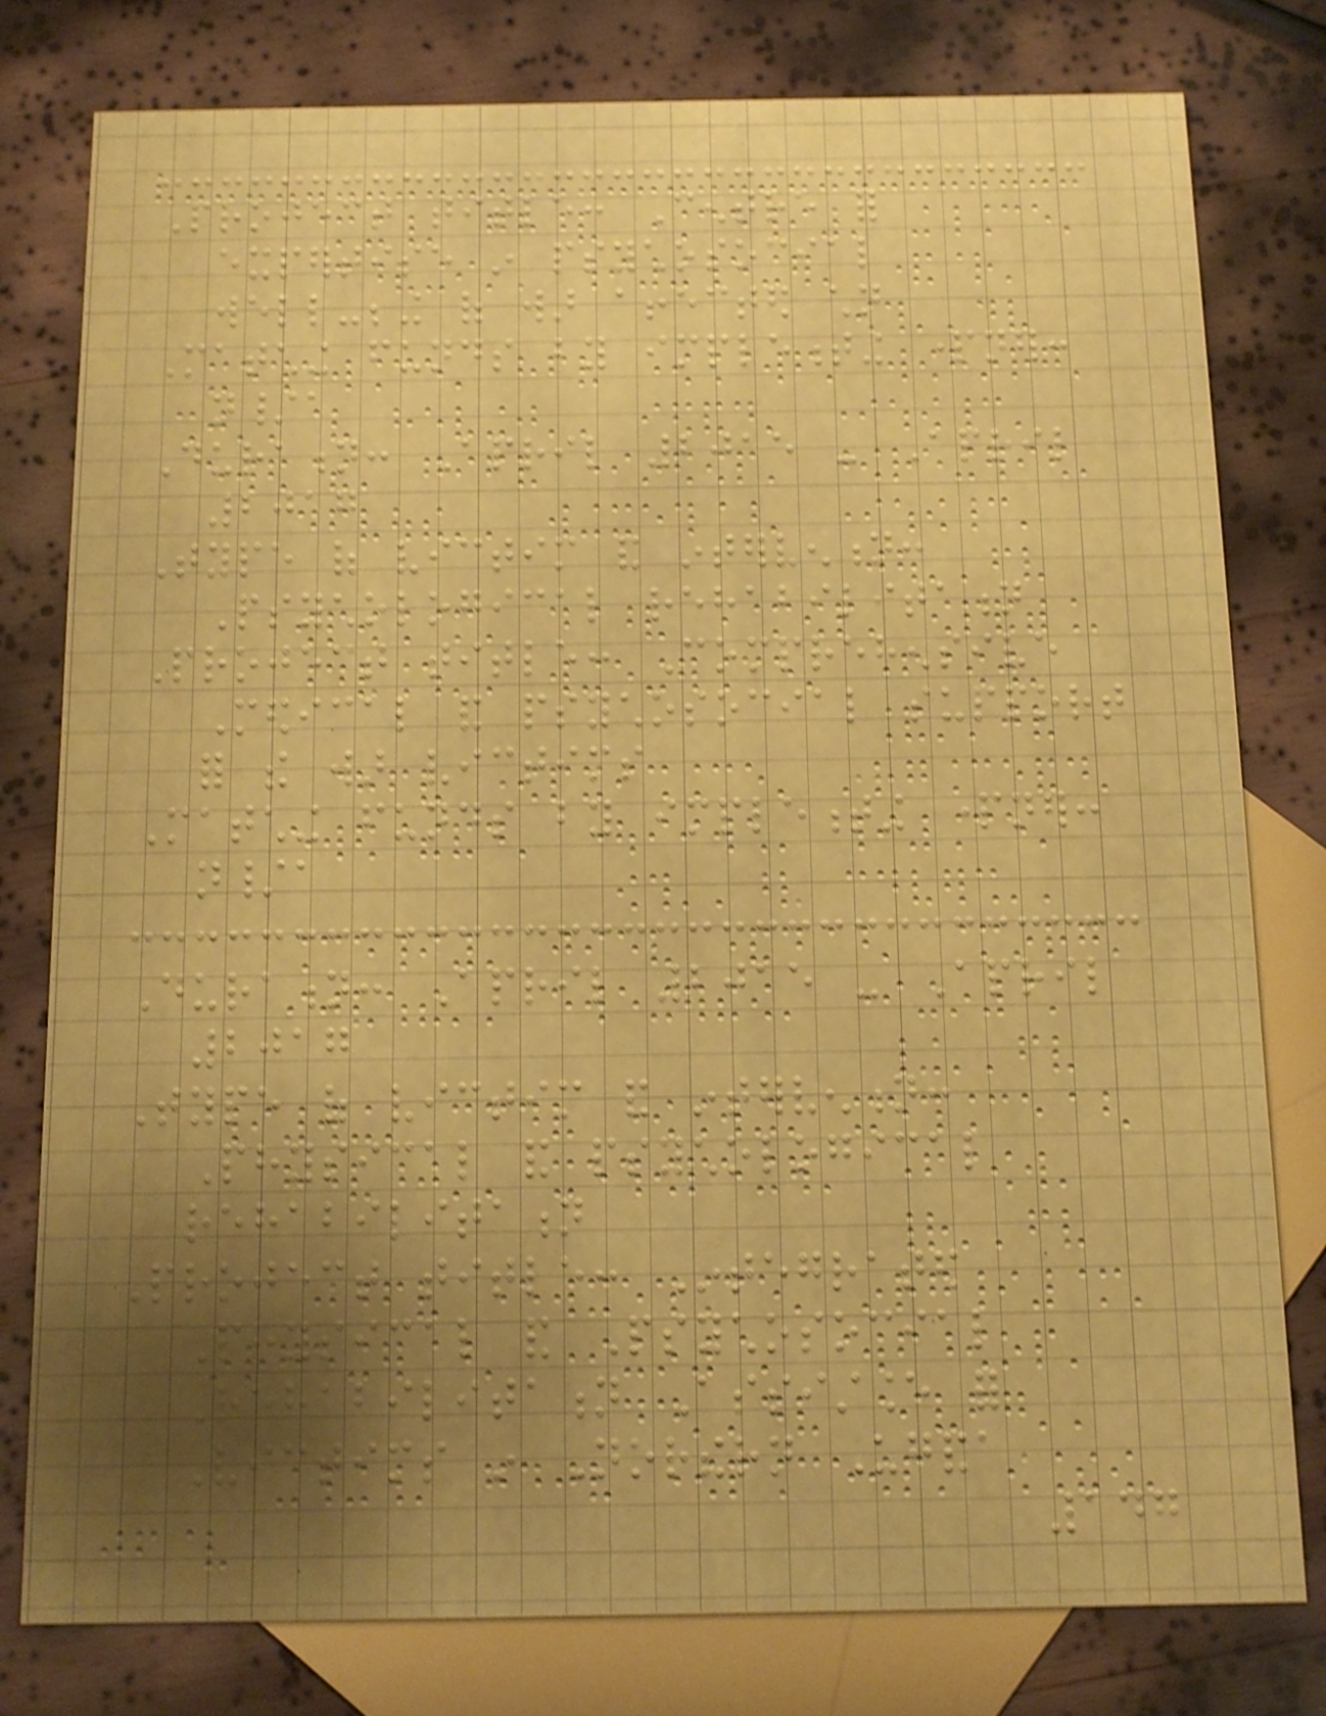Project title: Centre for
expertise in psychosocial
well-being of war affected children
Matching funds by implementing partner:
n/a
Duration: April 2015 - April
2017
Type of victim and intervention:
Psychological rehabilitation
Project title: Comprehensive
Medical and psychosocial support
for the war victims
Matching funds by implementing partner:
n/a
Duration: April 2015 - April
2017
Type of victim and intervention:
Physical and psychological
rehabilitation
Project title: Integrated
Physical and Psychosocial
Rehabilitation Assistance for
Victims in Northern Uganda
147
